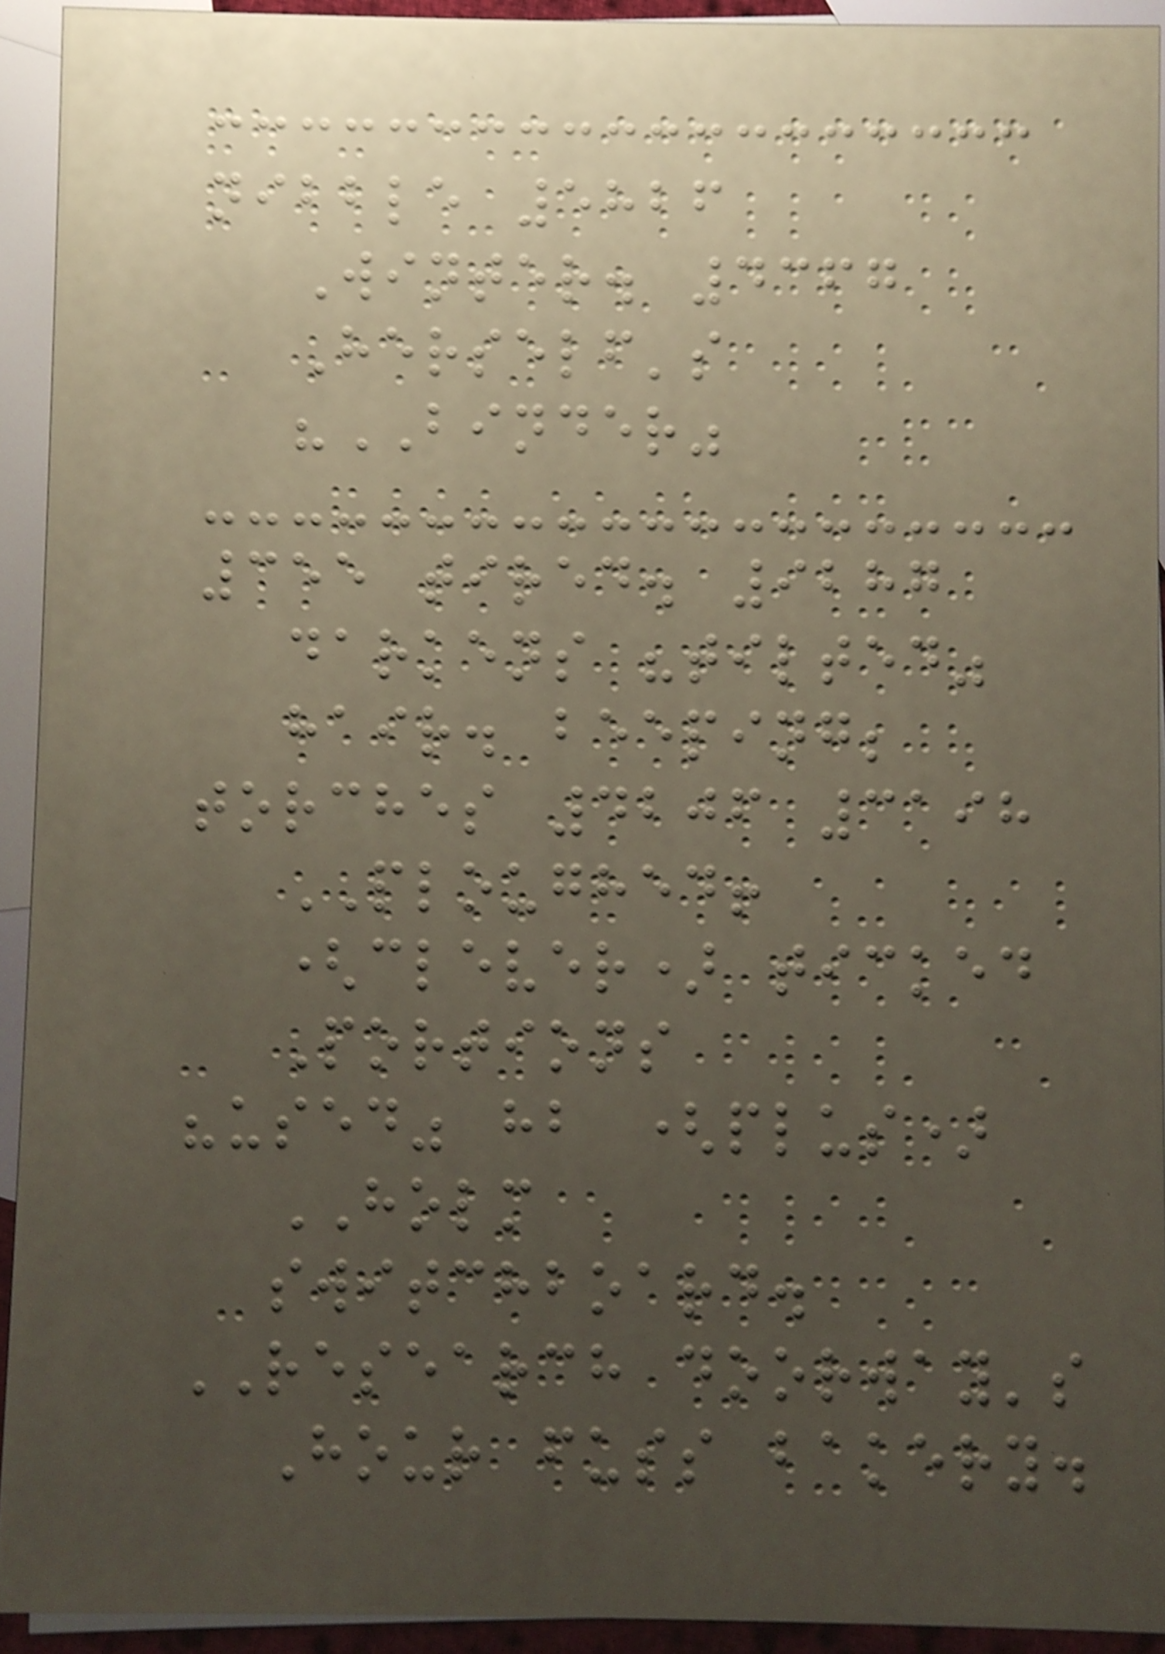nibble 5826
Winter. 4367
Herself's
"BINDER"
355 tired. 9287
darkens "tilted"
hair. beeping;
torches 4206 3198
PLOUGHED!
(clever) ticked
Portions
"used" hb (plus)
HOLM
switchboard.
RESEARCH doorway's
Hour fuss bakery.
